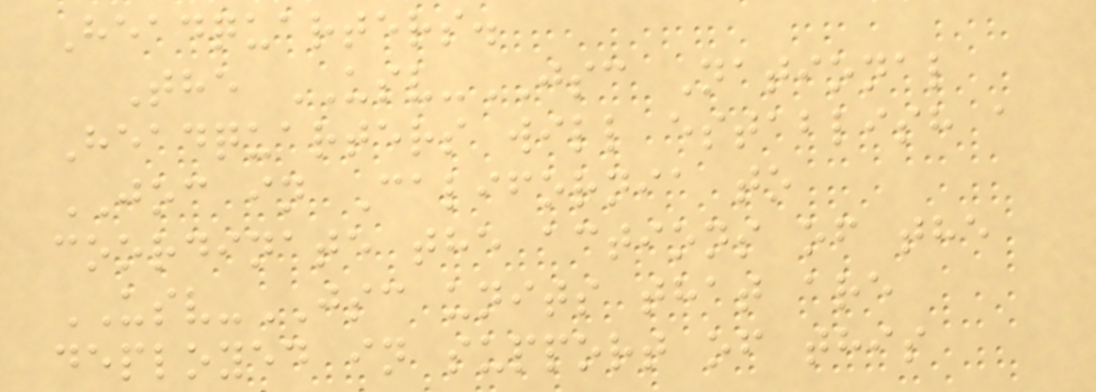Headquarters.
The USV-JSC National
Headquarters will establish a
JOC in California to
coordinate the actions of the
USV-JSC units that are
deployed in support of this
